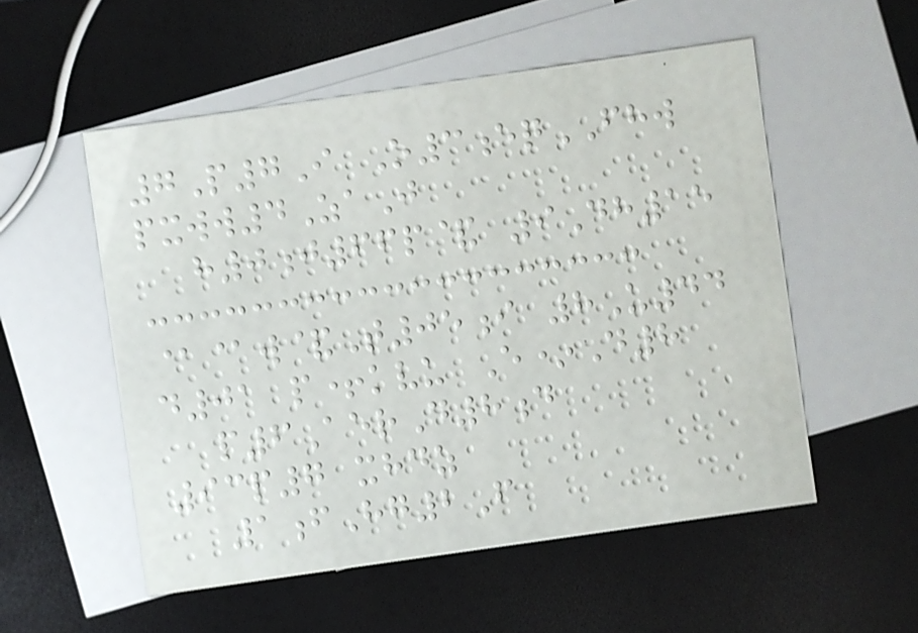7P7I O3eqFHW
pxww4ZaJ
h0j66p& 9Dh15
@@w&T05i 8U44
d01 p+kvu E*D8
p6AerD8d
93p7 xhdz
1fHg2F
